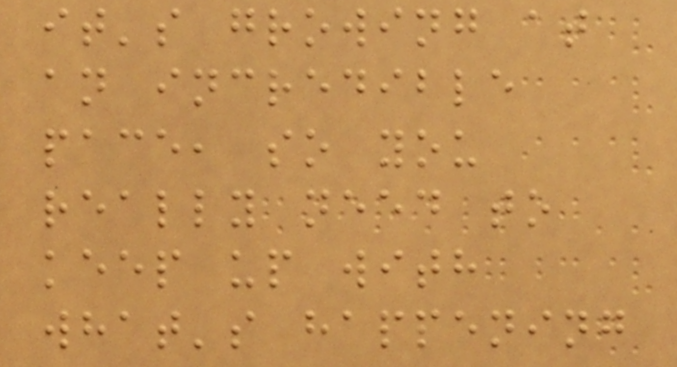it's growing at
an incredible
pace, so you
really need to
keep up with
what's happening
